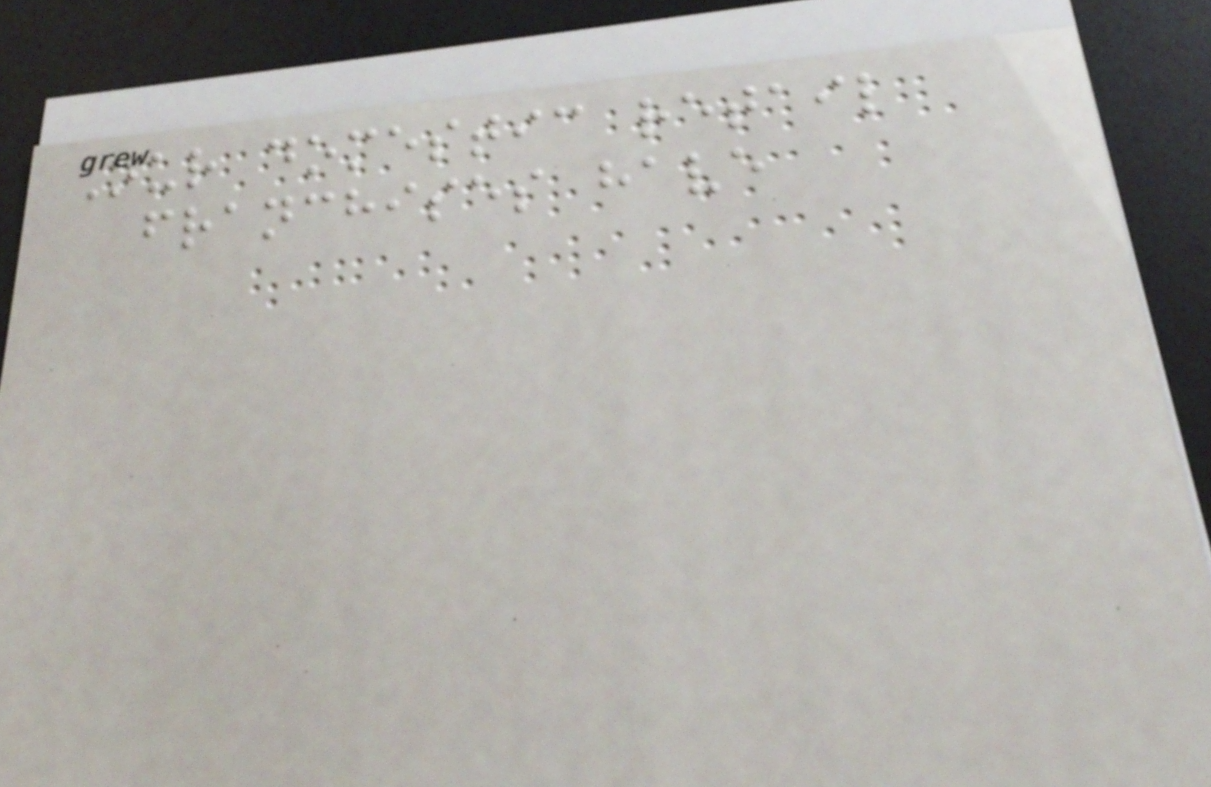Our domestic retail
franchises have
